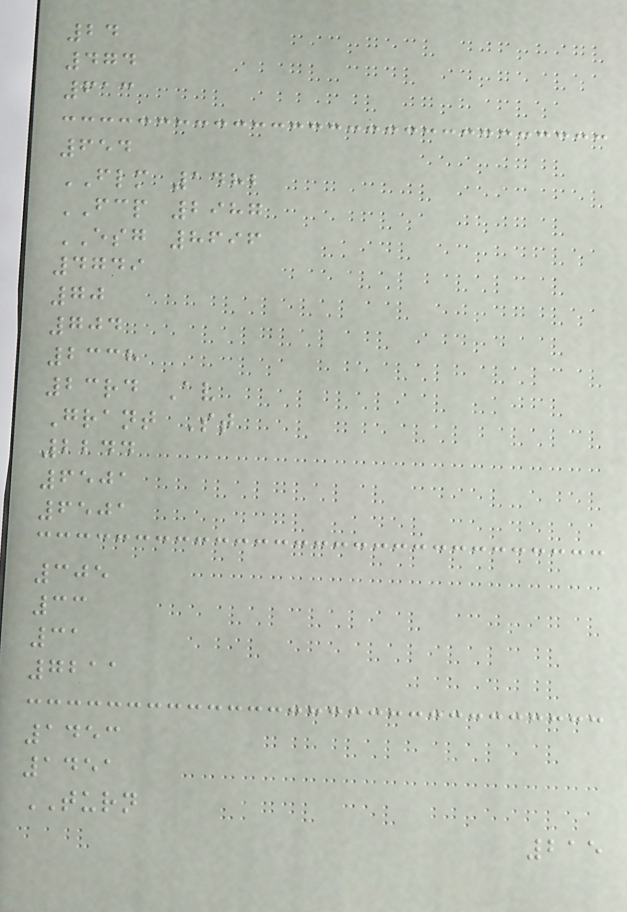24
474
613
654
FLM 1482
FCP 2987
ESG 8696
4749
70
704
2338
23rd Av
Grant St
2244
6501
6501
305
33
31
7211
1453
1451
TURN
215
